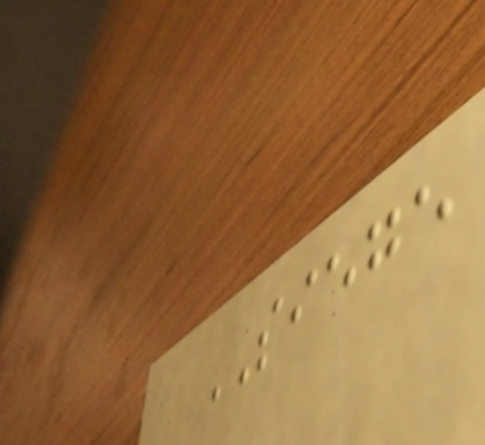SIEGE
